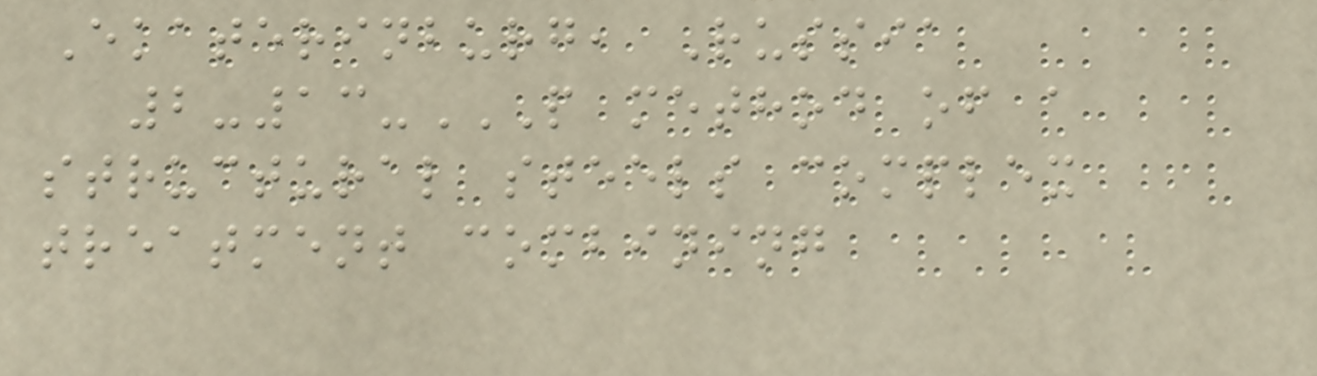Ekaterinburg, Russia
2-13-P METHOD OF A
STRUCTURAL STEELS COMPLEX
TREATMENT COMBINING
